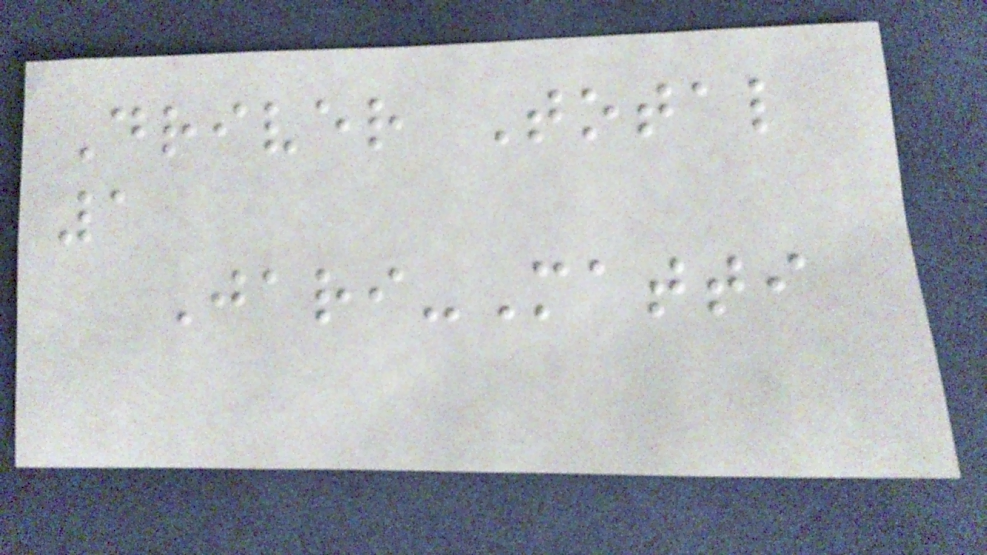Driver Total
1
Jari-Matti
